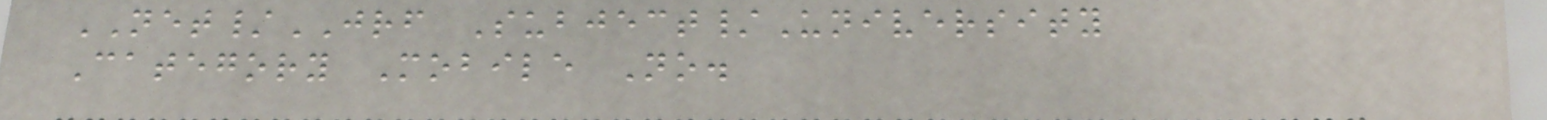NET/JRF Subject/University
Category Mobile No.
